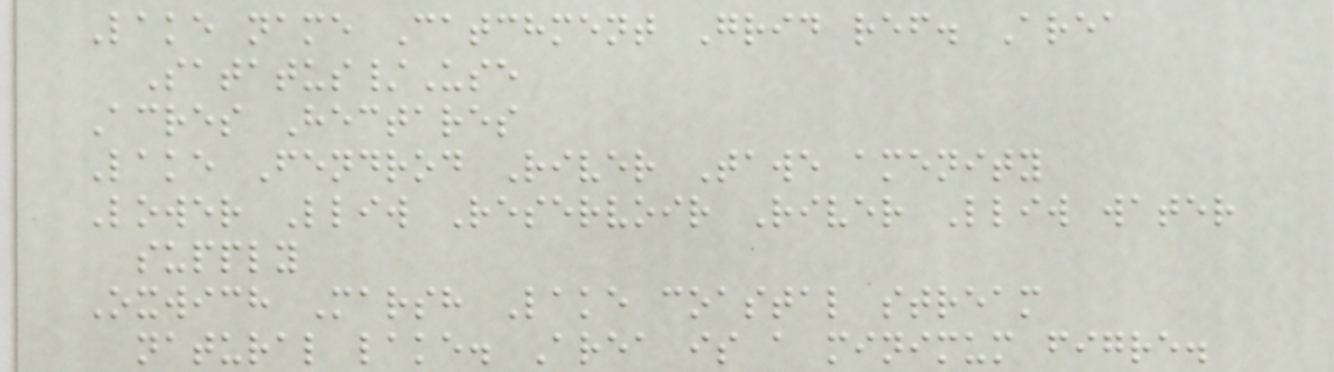Lake name Catchment Grid ref. Area
Satatus/Use
Acres Hectares
Lake Fendrod River Tawe amenity
Lower Lliw Reservoir River Lliw water
supply
Oxwich Marsh Lake coastal stream
natural lake. Area is a minimum figre.
